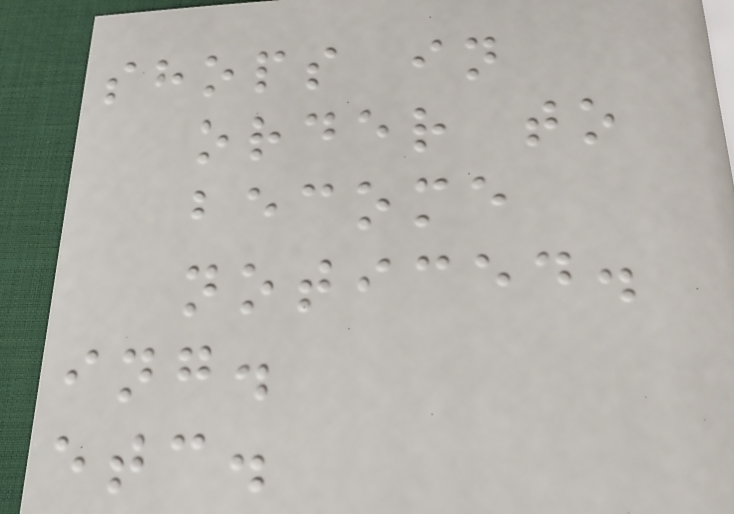shops in
order to
become
noticed.
ing.
etc.
